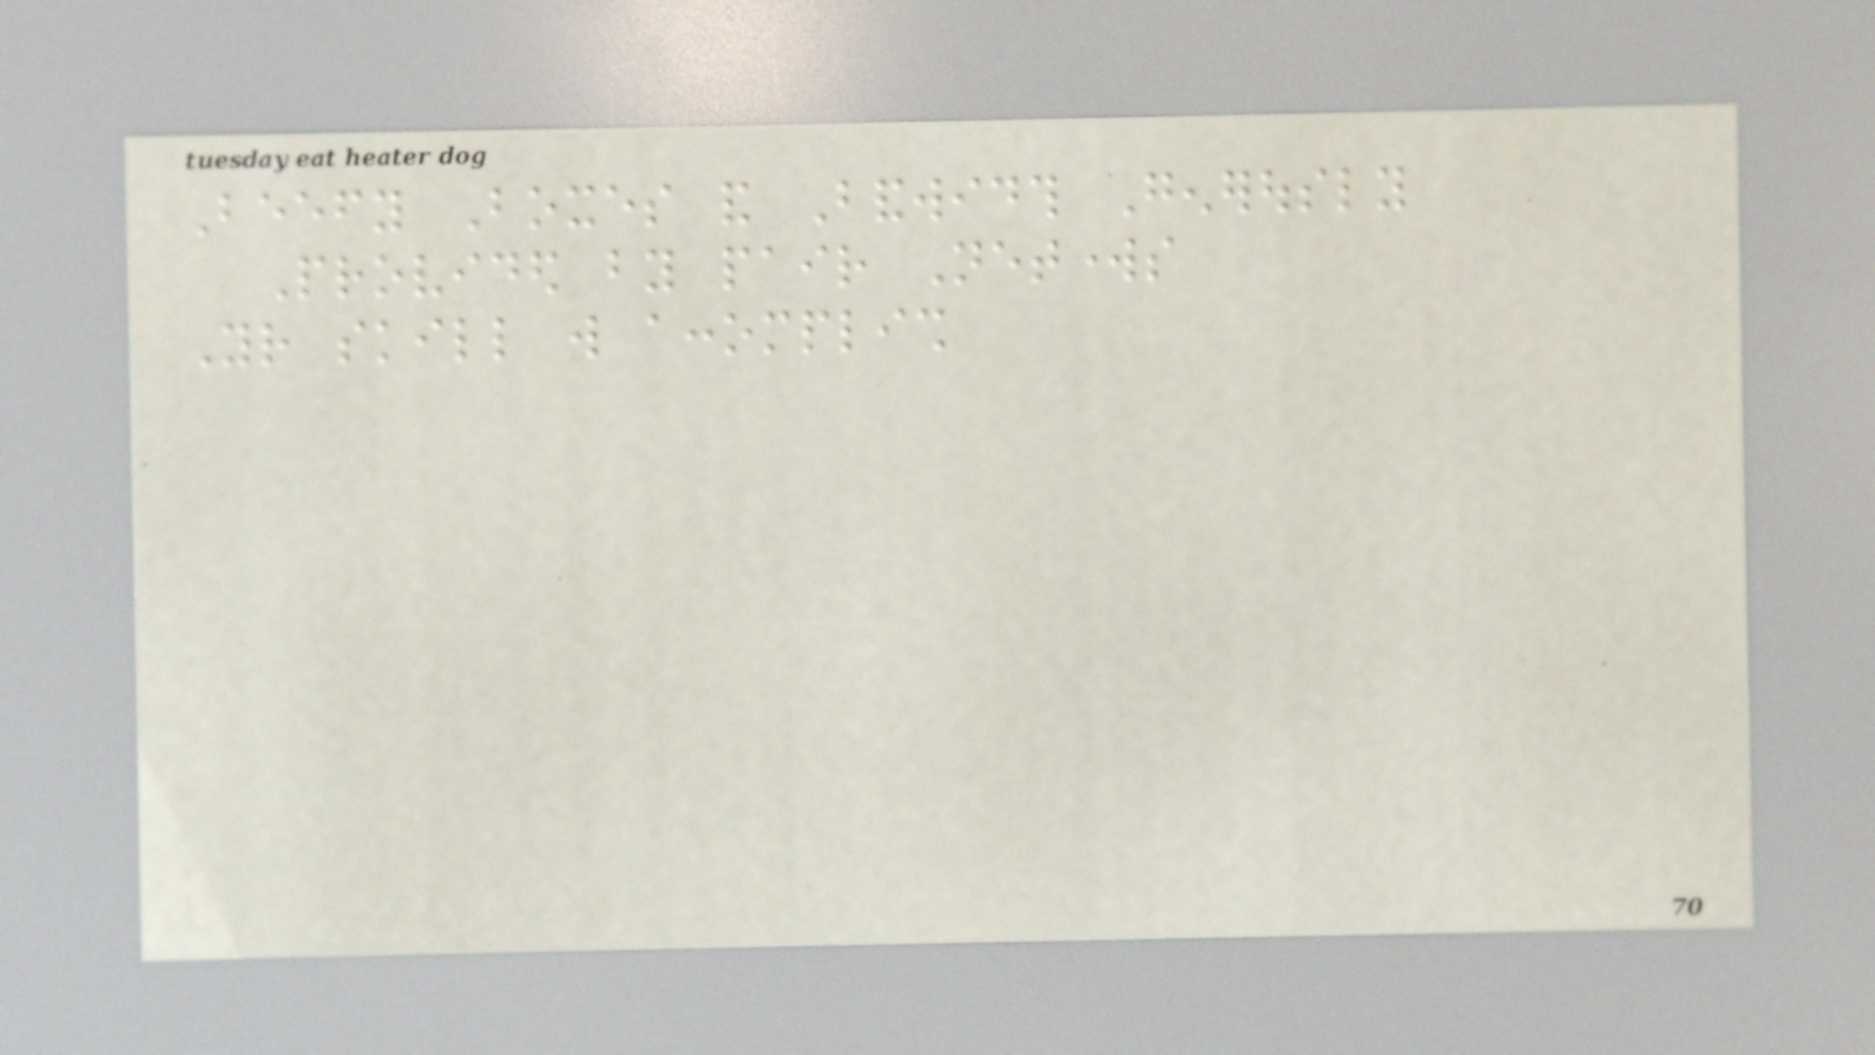Beefy Boxes and Bandwidth Generously
Provided by pair Networks
Your skill will accomplish
